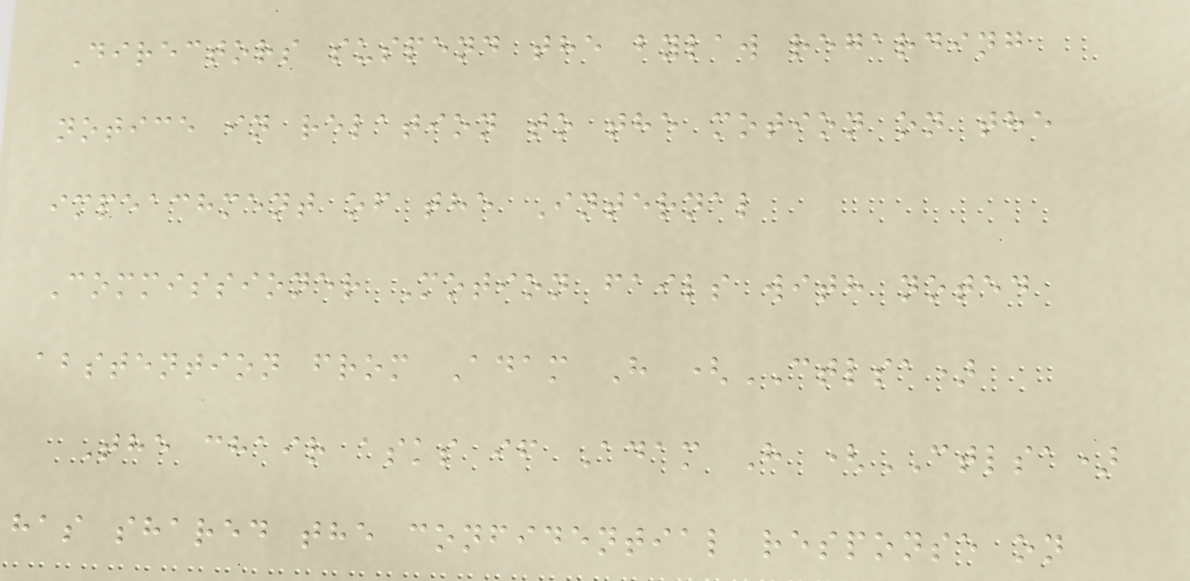Directors suspend the bylaw regarding
notice in relation to the motion on the
impeachment of the Internal
Commissioner Motion fails with noted
abstention from Adam H (CTLSA)
The chair asks if Adam H (CTLSA)
has shared the confidential response on
